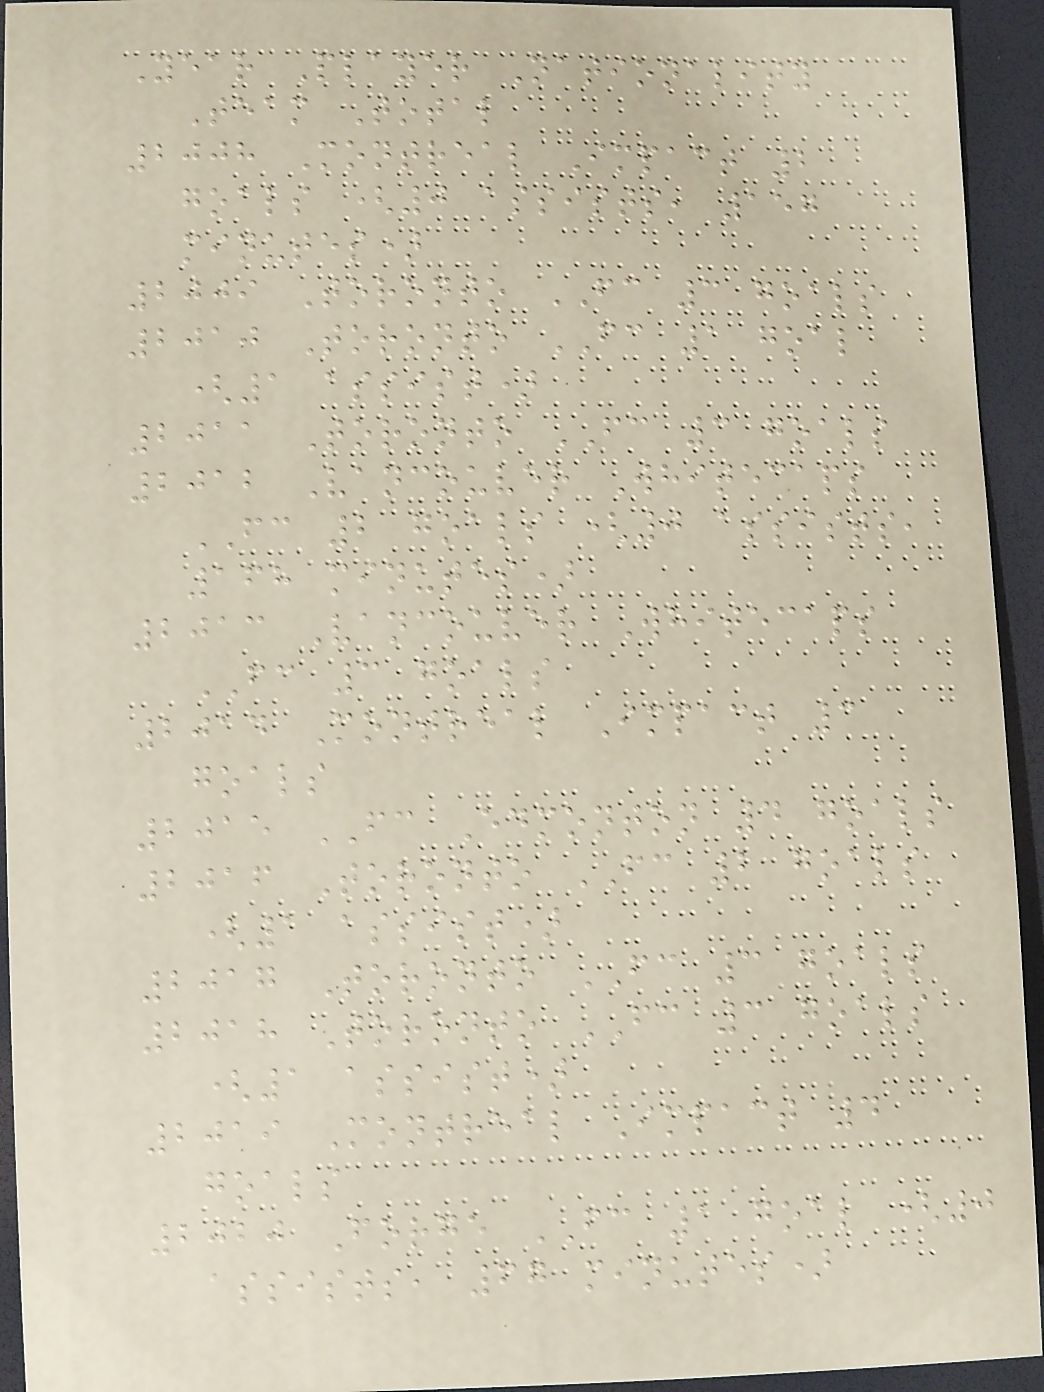Year Player Nationality
Team Total
2008 Montreal Impact 2
goals (0 assists, 157
minutes)
2009 Toronto FC 3 goals
2010 Toronto FC 1 goal
(1 assist)
2011 Toronto FC 3 goals
2012 Vancouver Whitecaps
FC 2 goals (0 assists,
168 minutes)
2013 Vancouver Whitecaps
FC 3 goals
2014 Montreal Impact 3
goals
2015 FC Edmonton 4 goals
2016 Toronto FC 2 goals
(1 assist)
2017 Toronto FC 3 goals
2018 Toronto FC 3 goals
(1 assist)
2019 Montreal Impact 4
goals
2020 Forge FC 1 goal (0
assists, 67 minutes)
